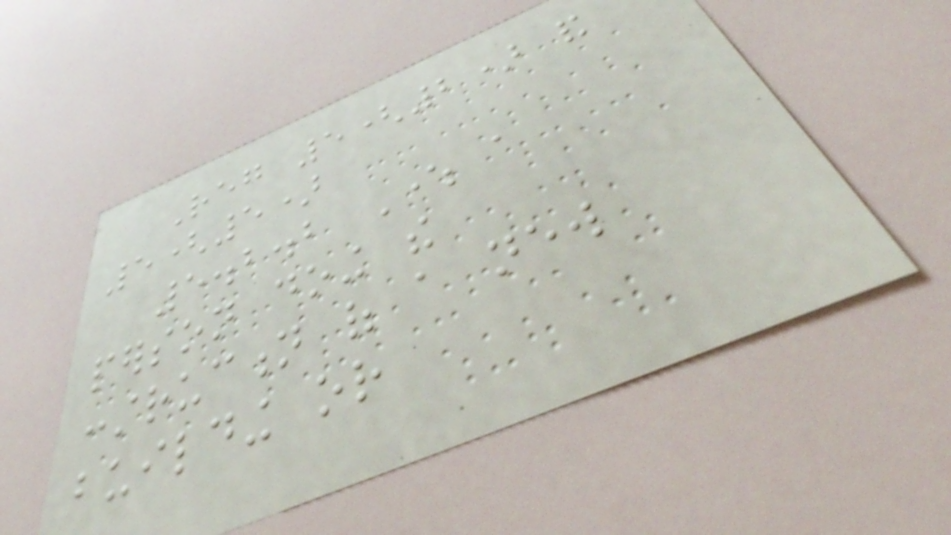Reg 5(2) and
5(5)
5.2.2 Where a
person doing the
construction of a new
building or
